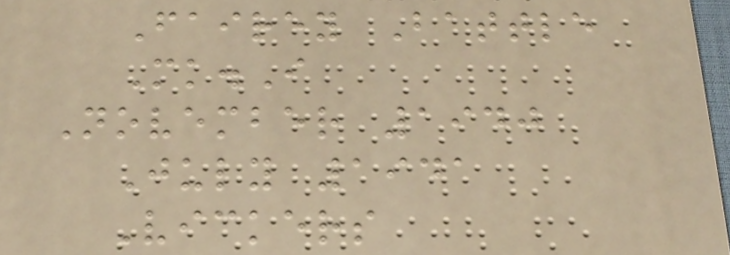Fairey Battle
Mk.I
November 1940
July 1941
Vickers
